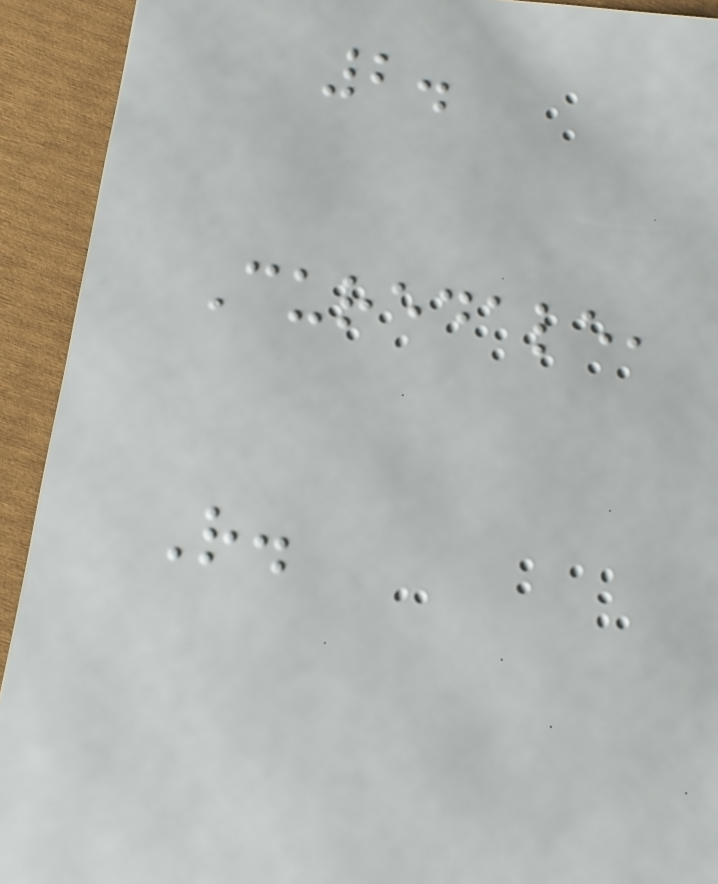2.
Curedale,
R.
